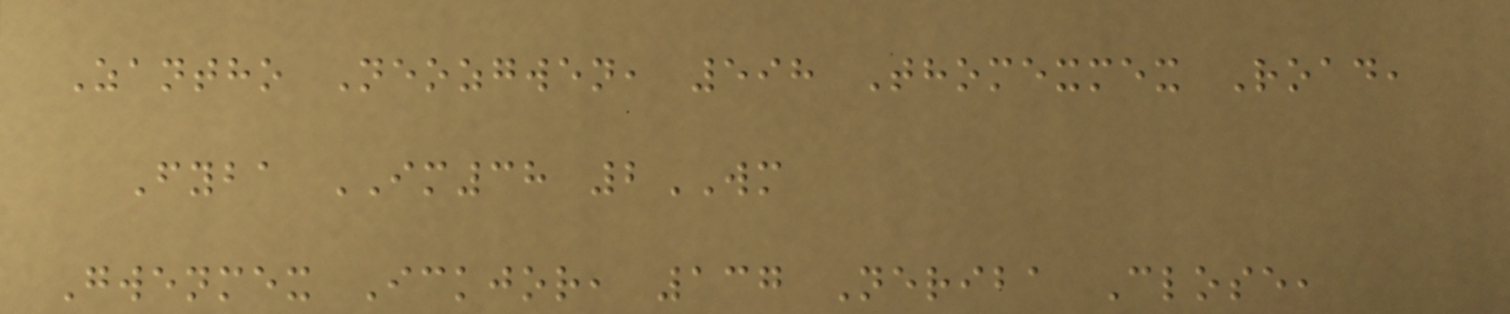Zantho Neozgwen, 598 Thomexmex Road,
Fyba IM38 2WM
Gwenmex Ickjor, 137 Neriba Close,
